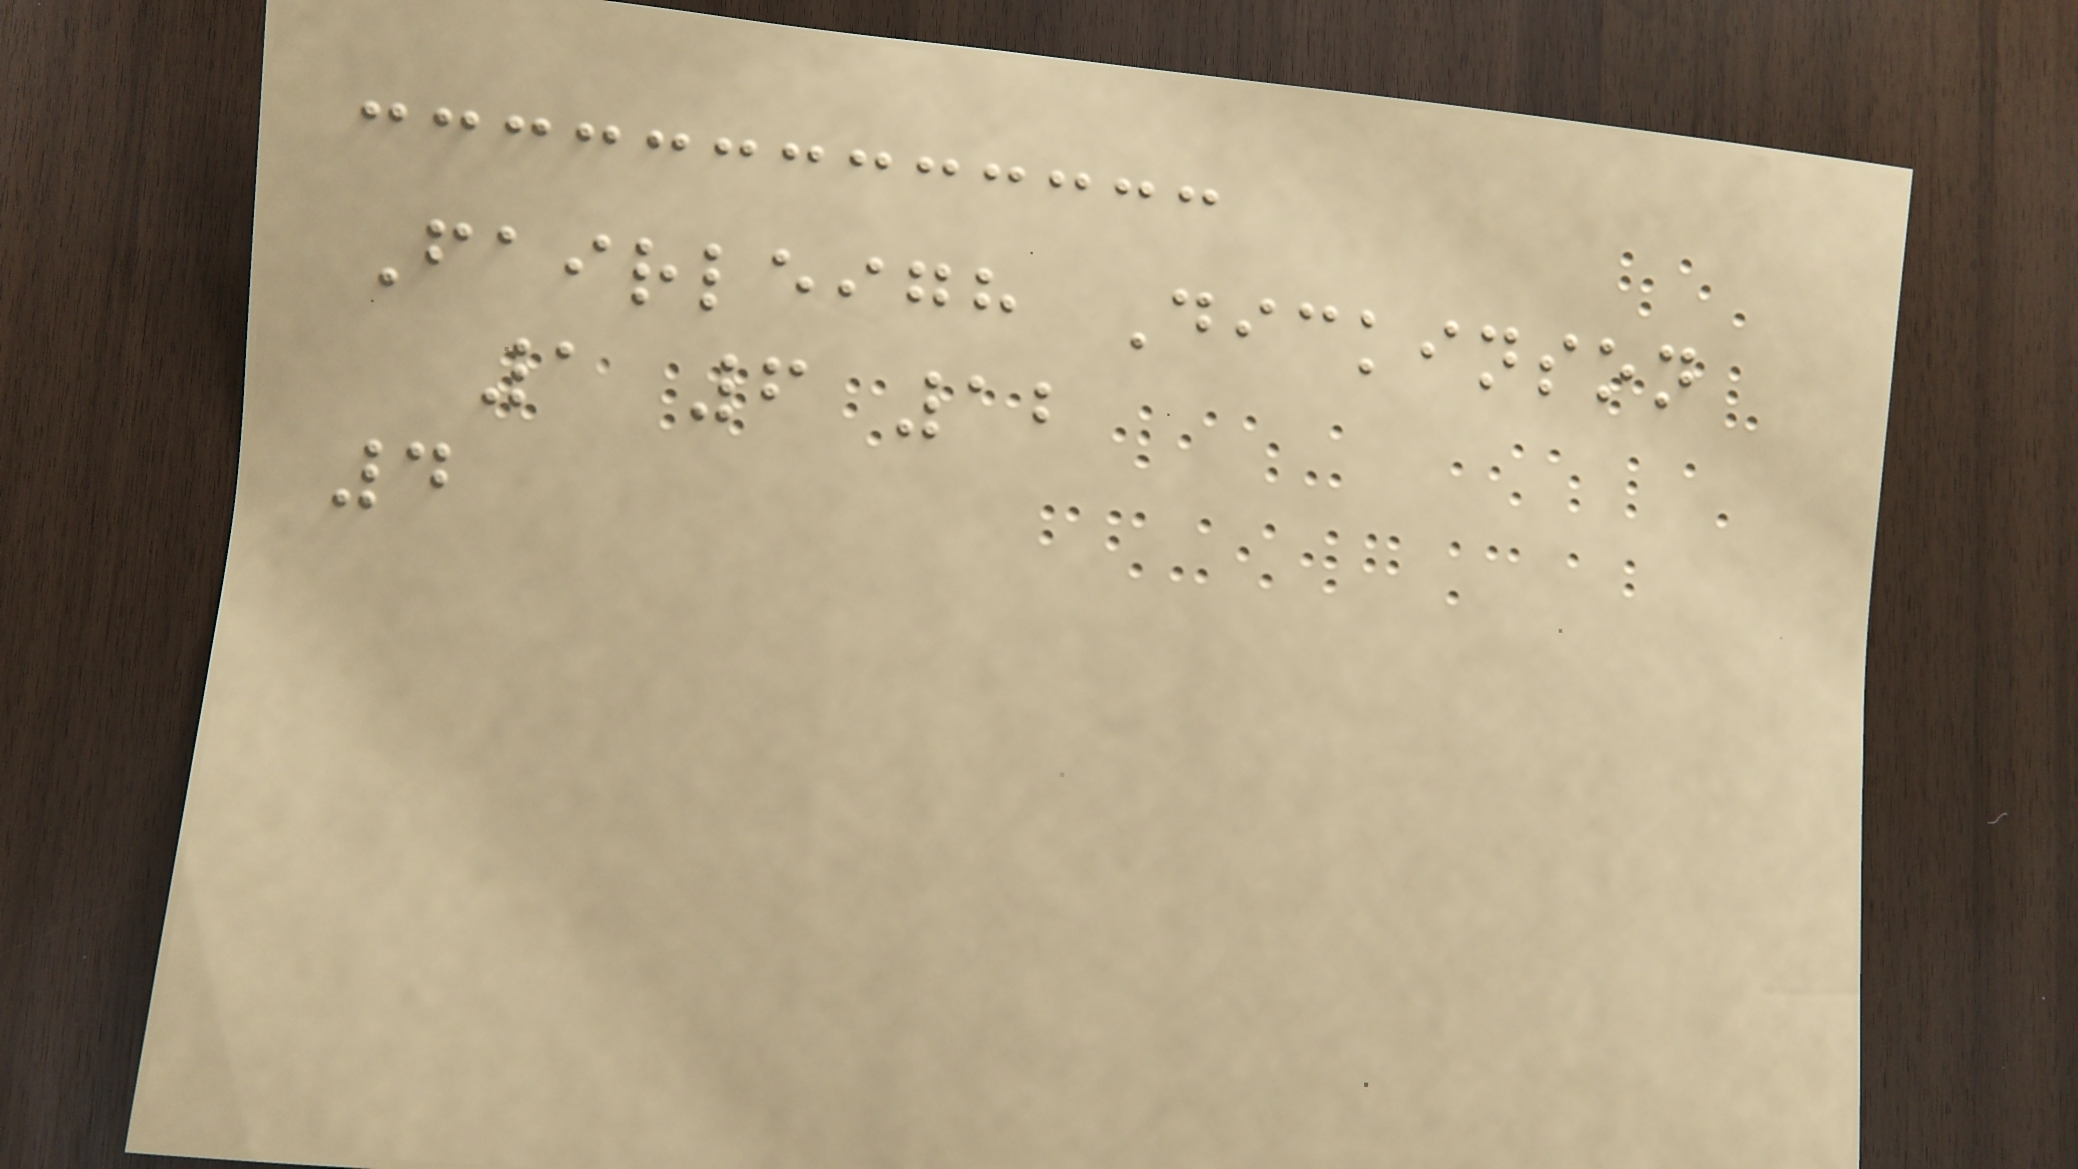Fairleigh Dickinson
1 6 12
4
